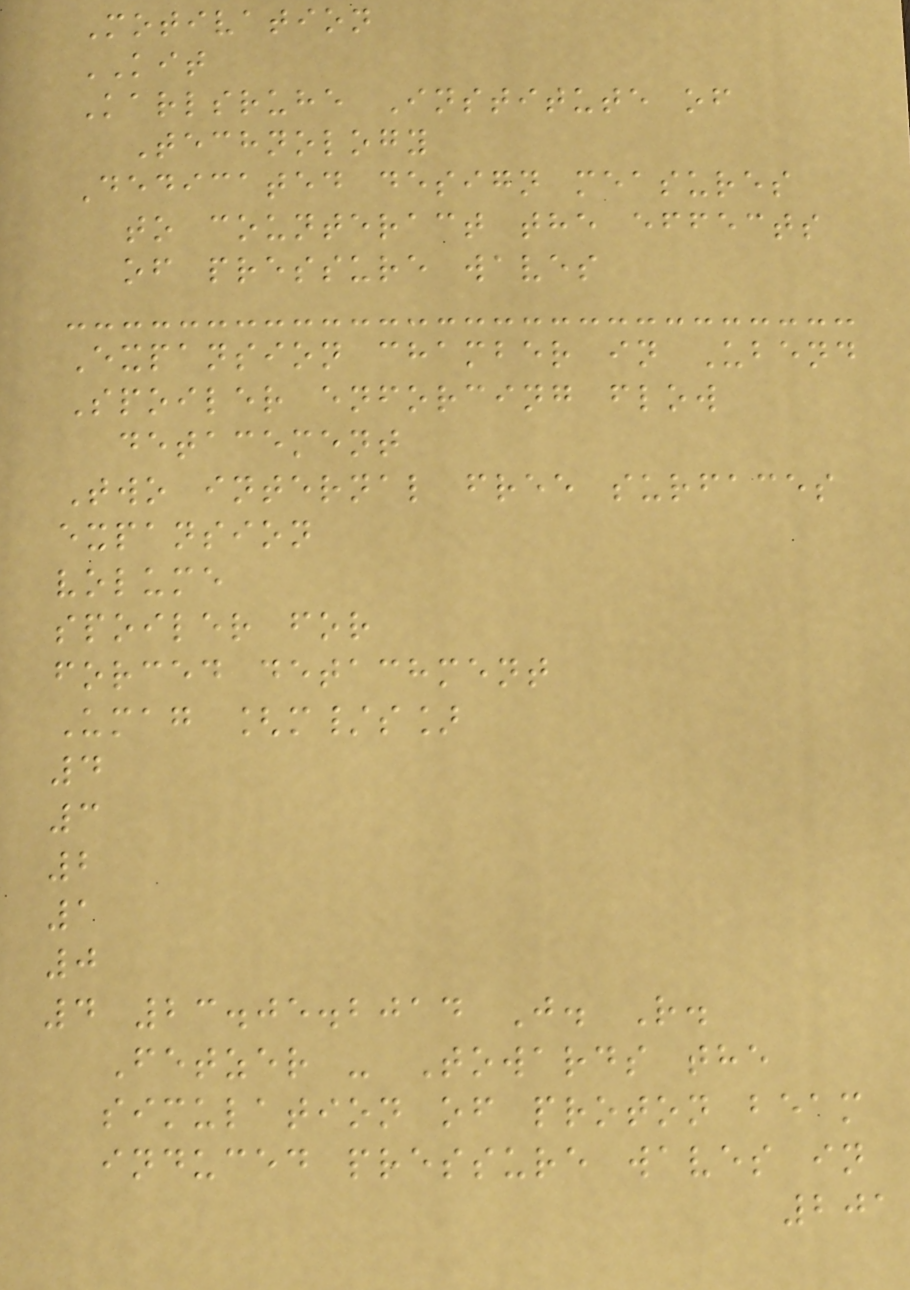Motivation
KIT
Karlsruhe Institute of
Technology
Dedicated design measures
to counteract the effects
of pressure waves
Expansion chamber in Ubend
Spoiler enforcing flow
detacement
Two internal free surfaces
expansion
volume
spoiler for
forced detachment
Umag [m/s]
4
3
2
1
0
4 23.05.2014 J. R.
Fetzer - Towards the
simulation of proton beam
induced pressure waves in
201
